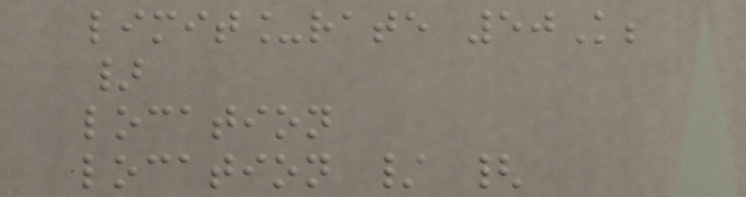limit_rate 50K;
}
location
location / {
